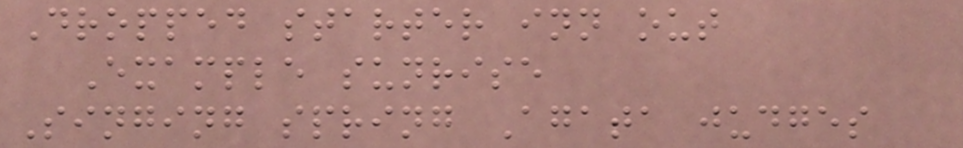Dropped starter inn out
Example sunrise
Singing spring Agata judges
